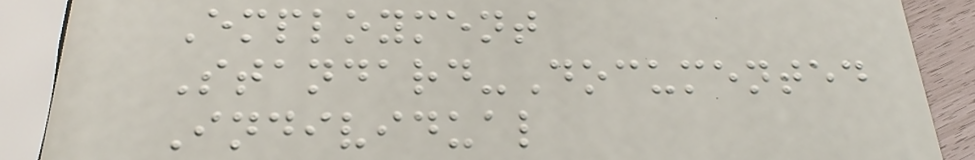Employment
Standard-Documented
Individual
